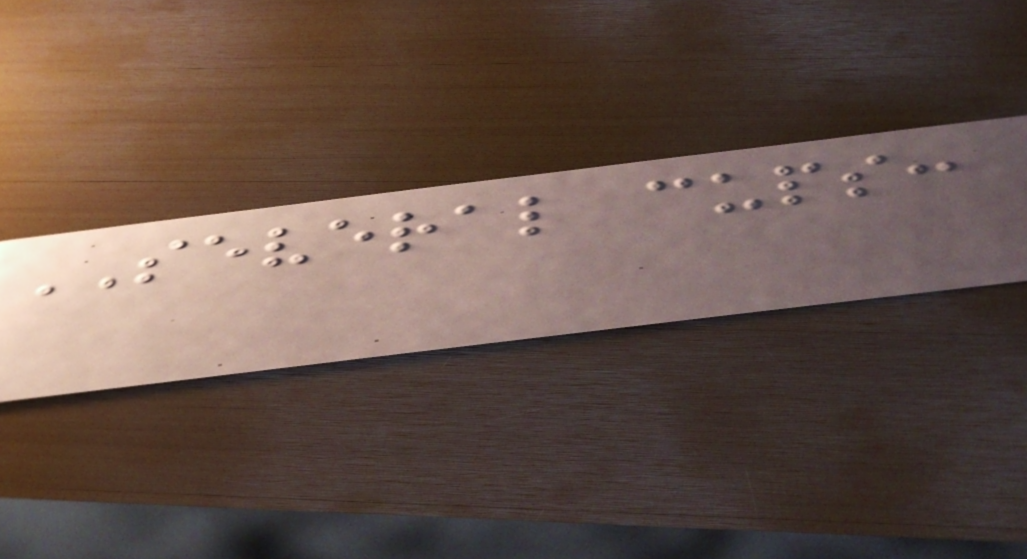SEVERAL cups:
